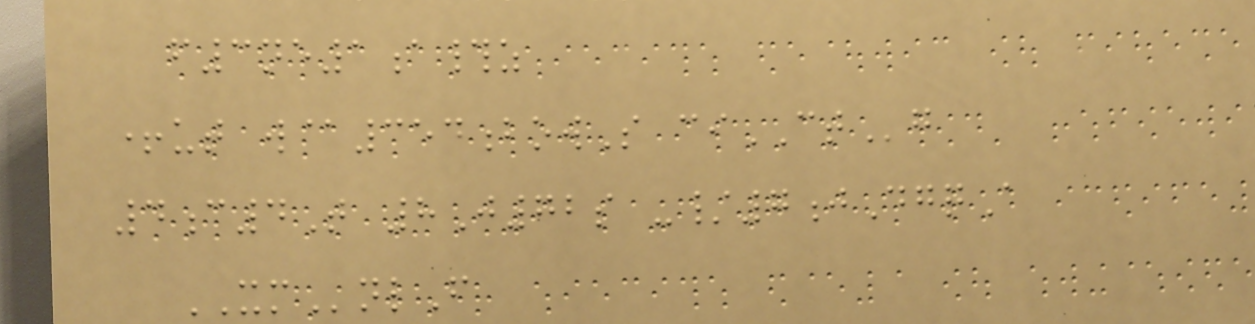f3ne1a#z
+ut w@354bowS ciCTg
4c4T 8J72s -/7jDgqA
XMnlF
